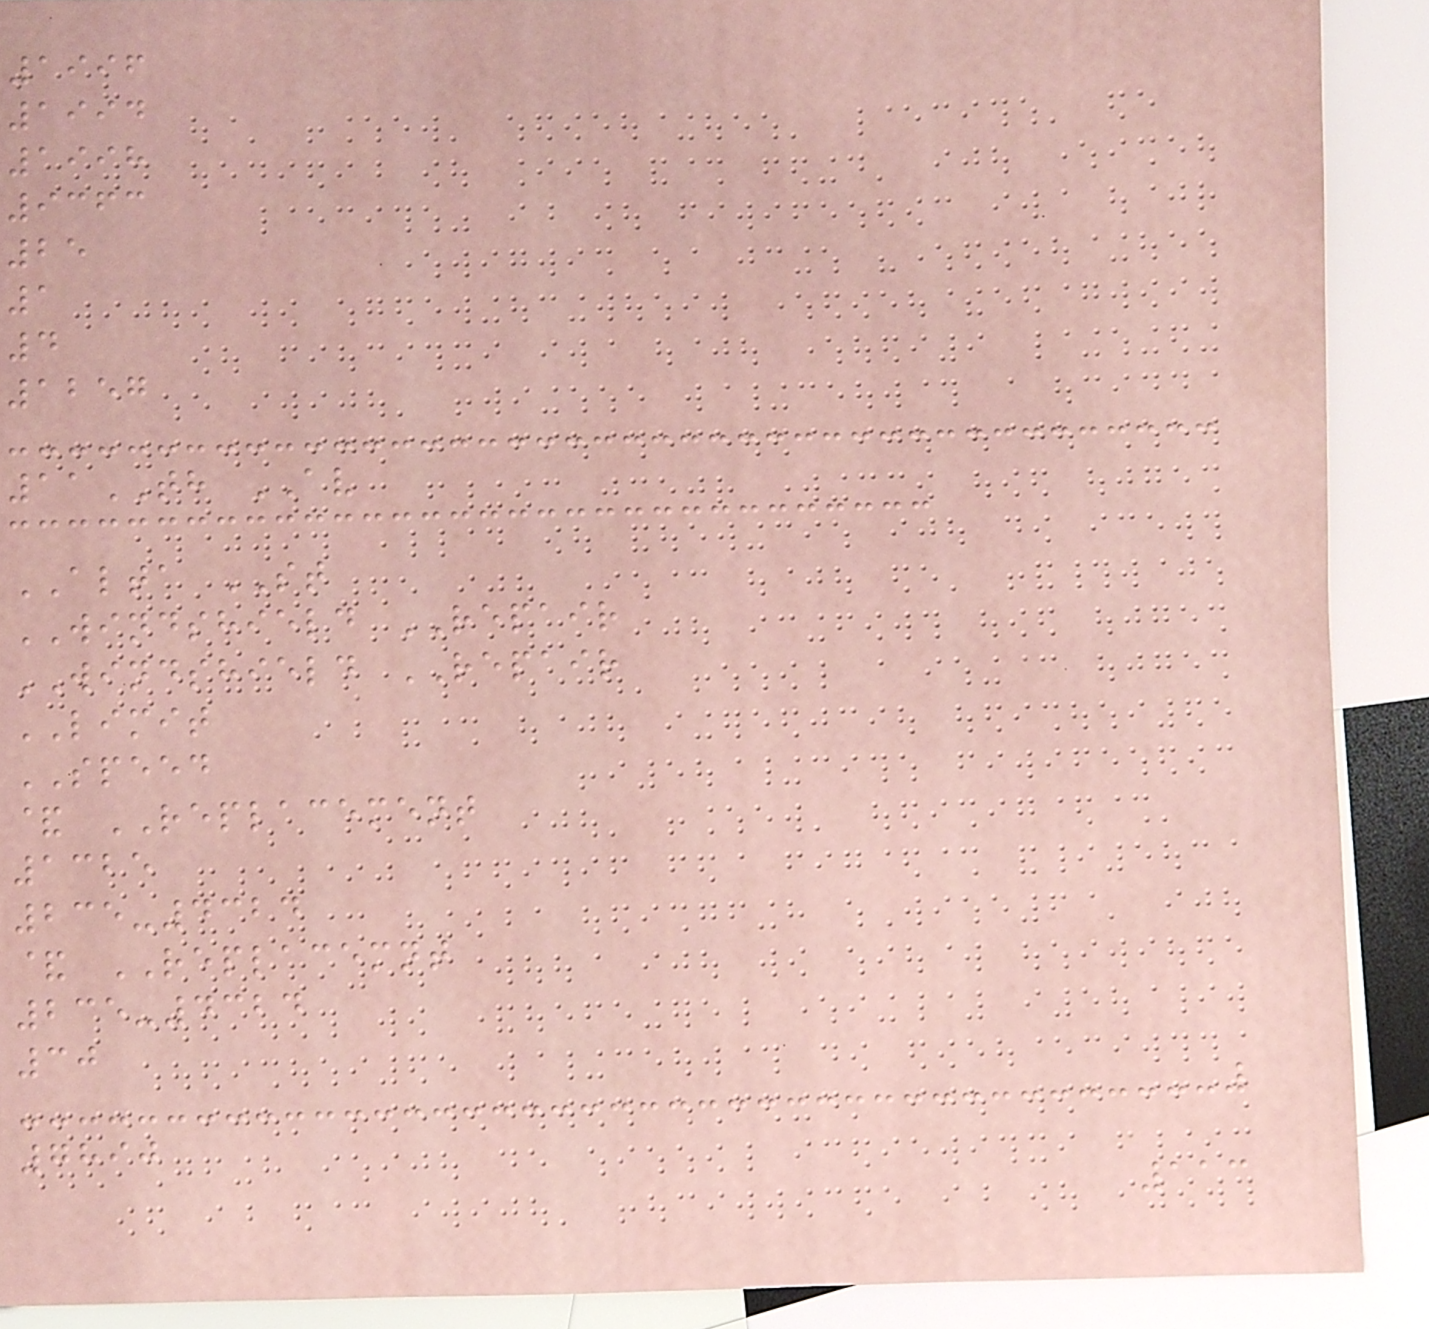1996
1994
1998
9363
25
1
4
1257
11TH AV
ALTA ST
WINDSHIELD REPAIR
WINDSHIELD REPAIR
LIMIT
SPEED
& REPLACEMENT
1325
235-4324
& REPLACEMNT
235-4324
30
7890
113
